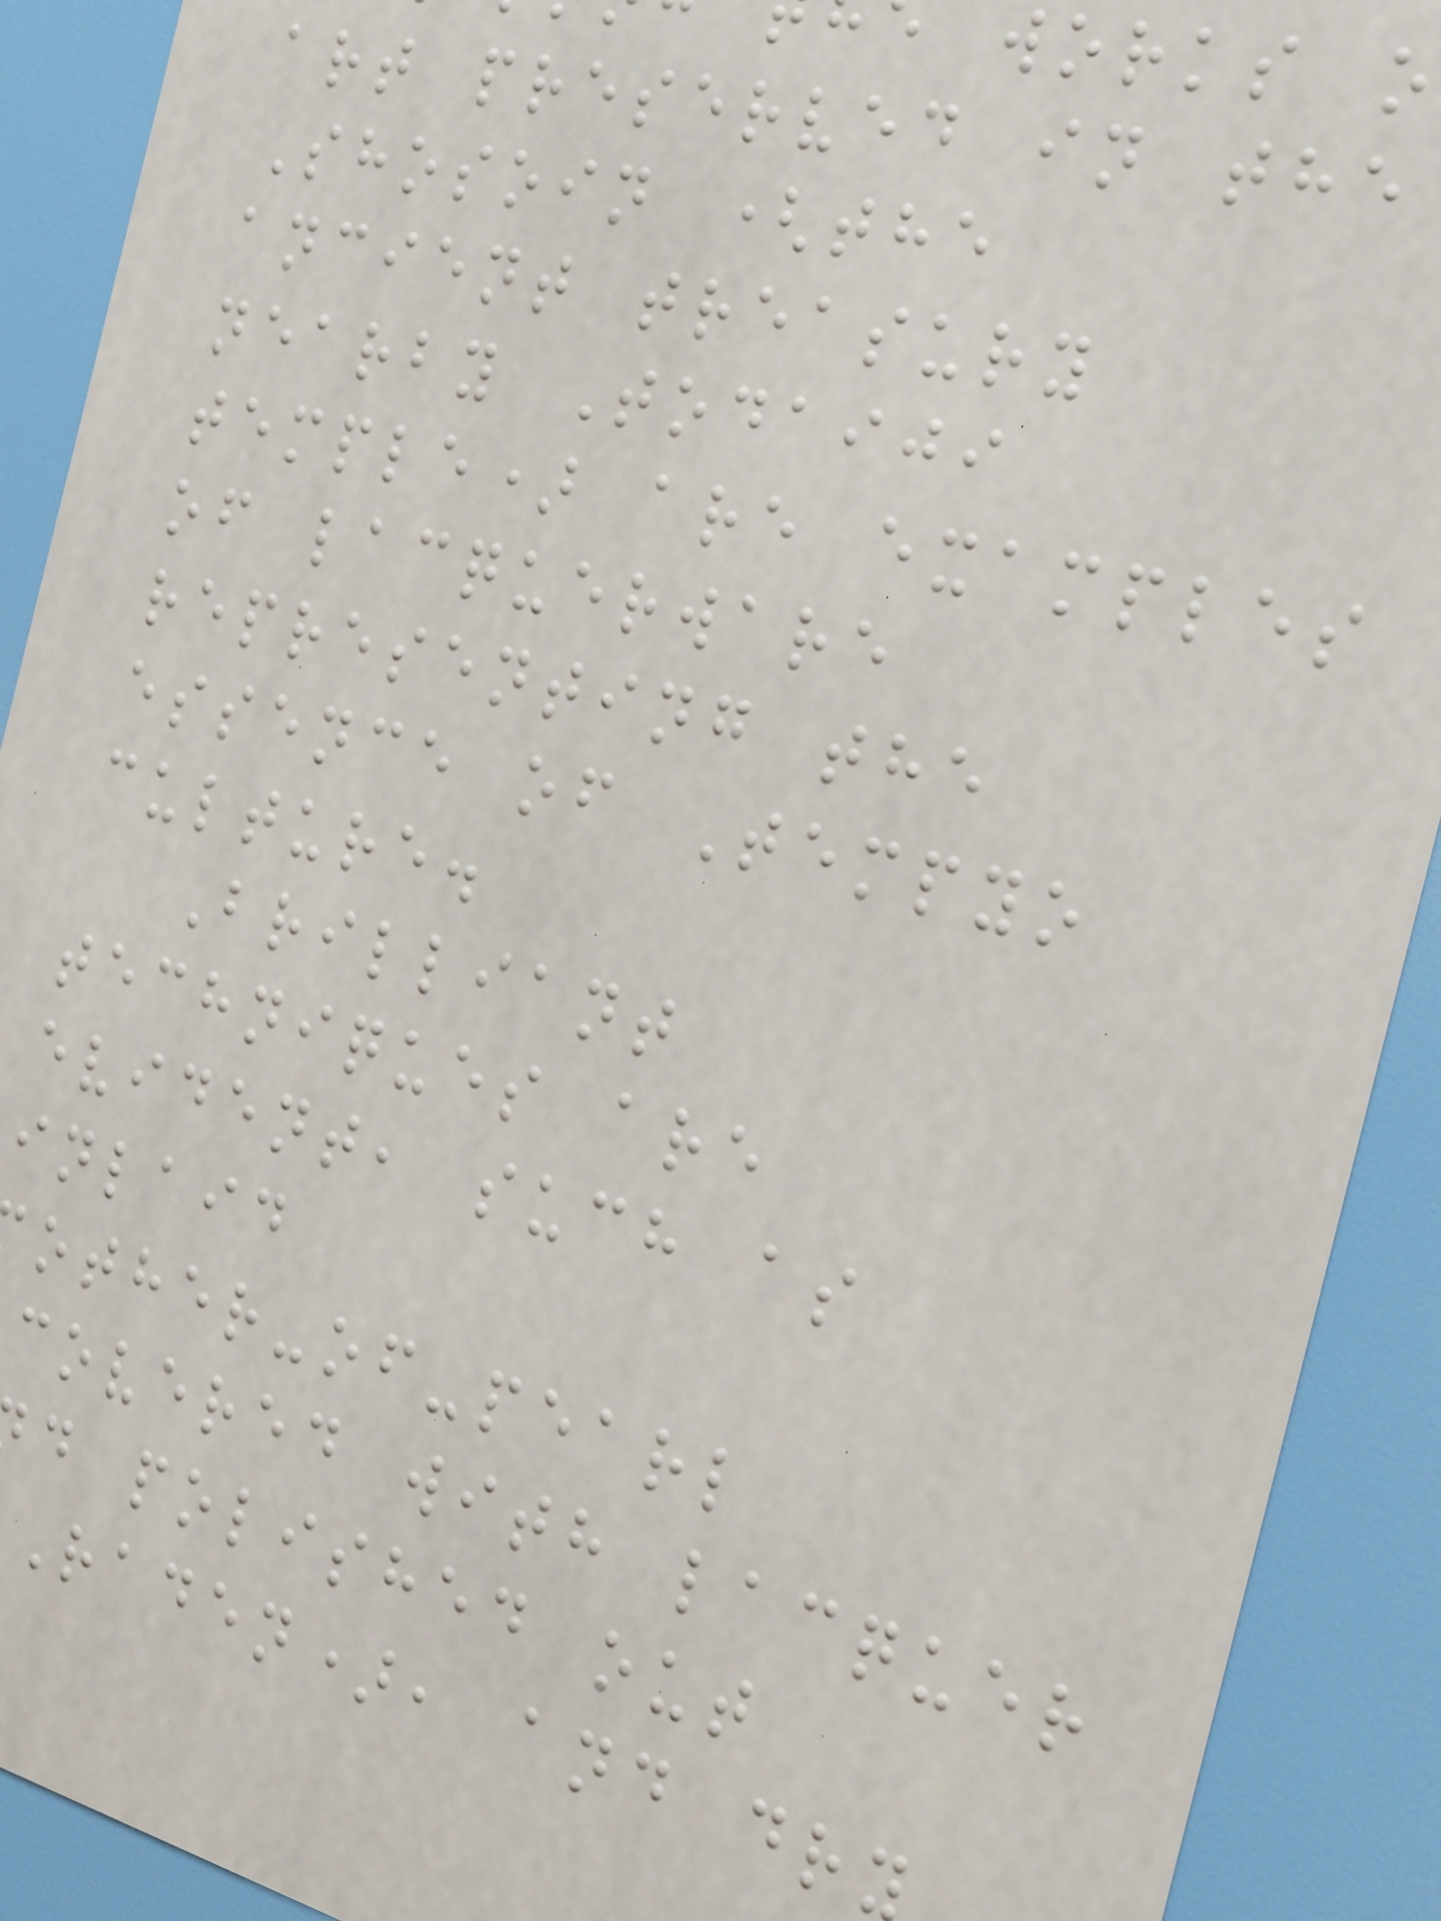works o
art preserved in the
Shosoin (the
ancient treasury
nearby Todaiji
temple) are examples
of lacquerware
representing the
essence of Tempyo
culture.
Brilliant
techniques are
evident, such as
inlaid
other-of-pearl
covered with lacquer
d polished out
Raden), and dr
